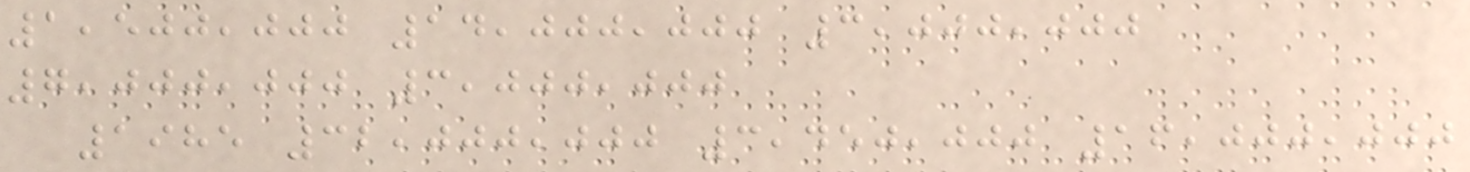1,500,000 14,000,000 3,000,000
7,000,000 3,000,000
1985 32,000,000 3,450,000 16,000,000
